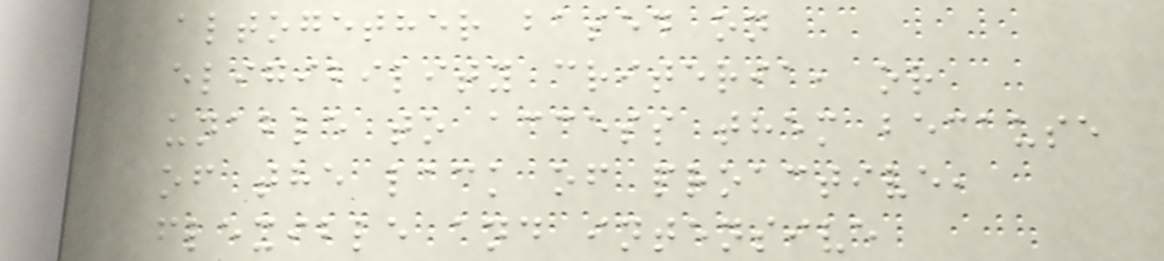altogether based on
eligibility criteria, or
unable to access them because
of the lack of proactive,
flexible and intensive
